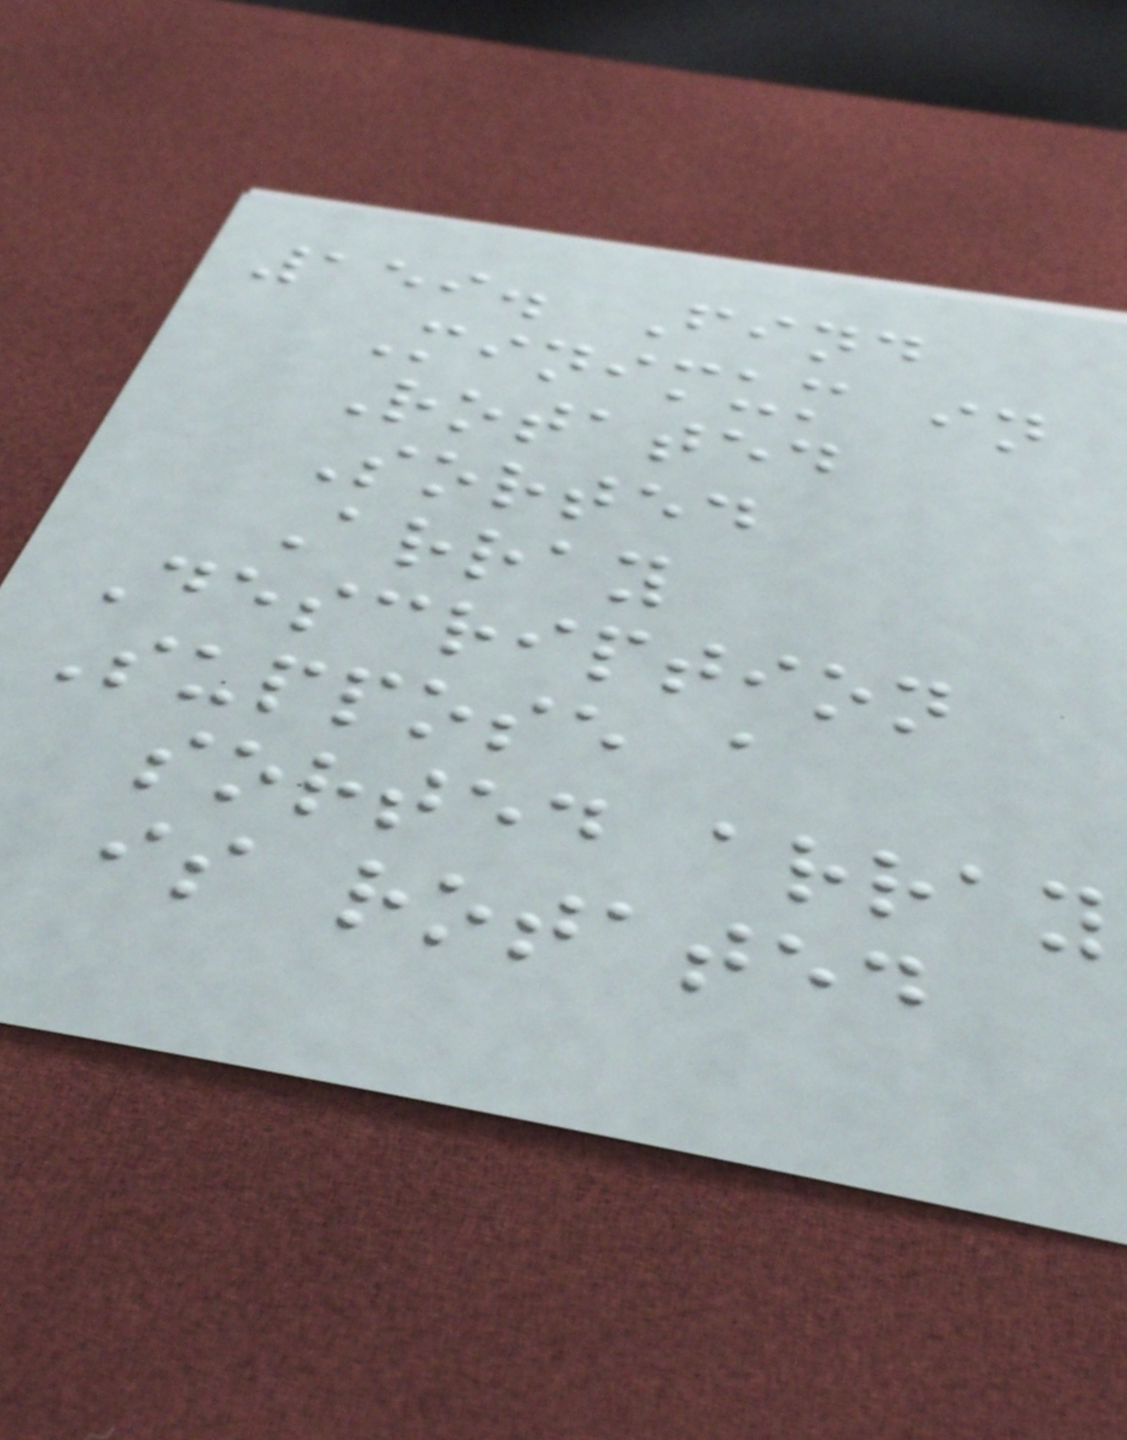159. Find
Minimum in
Rotated
Sorted
Array
Description
Suppose a
sorted array
is rotated
